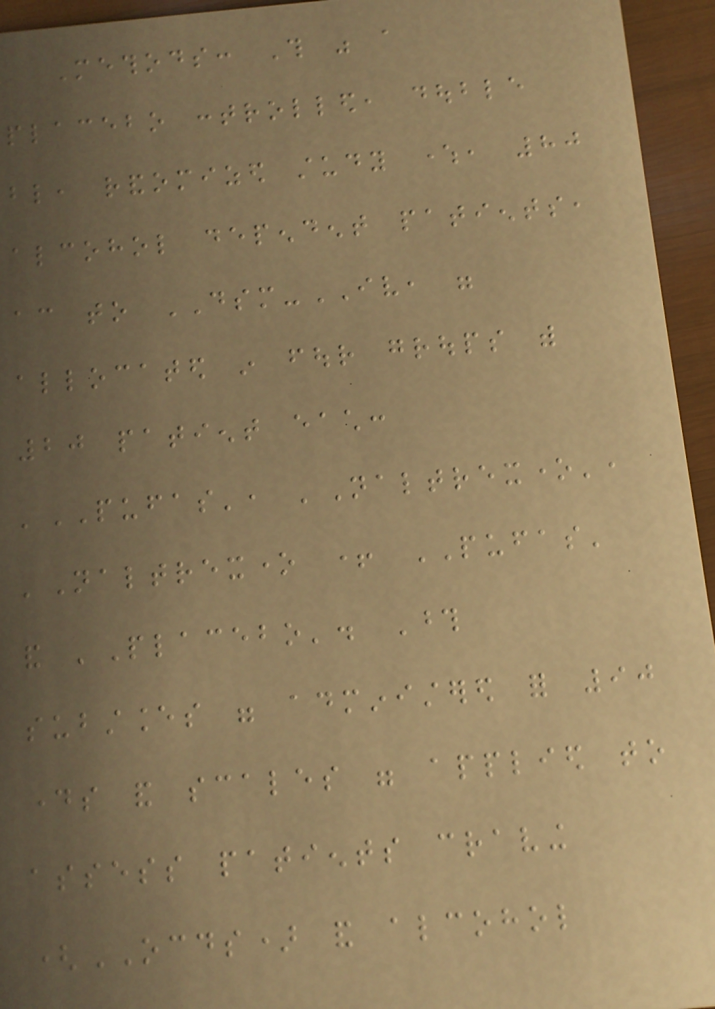Methods: This was a
placebo controlled, double
blind, randomized study where, 80
alcohol dependent patients,
according to DSM-IV, were
allocated in four groups with
20 patient each:
'PUFAS', 'Naltrexone',
'Naltrexone + PUFAS'
and 'Placebo'. Those
substances were administered for 90
days and scales were applied to
assess patients craving
(OCDS) and alcohol
